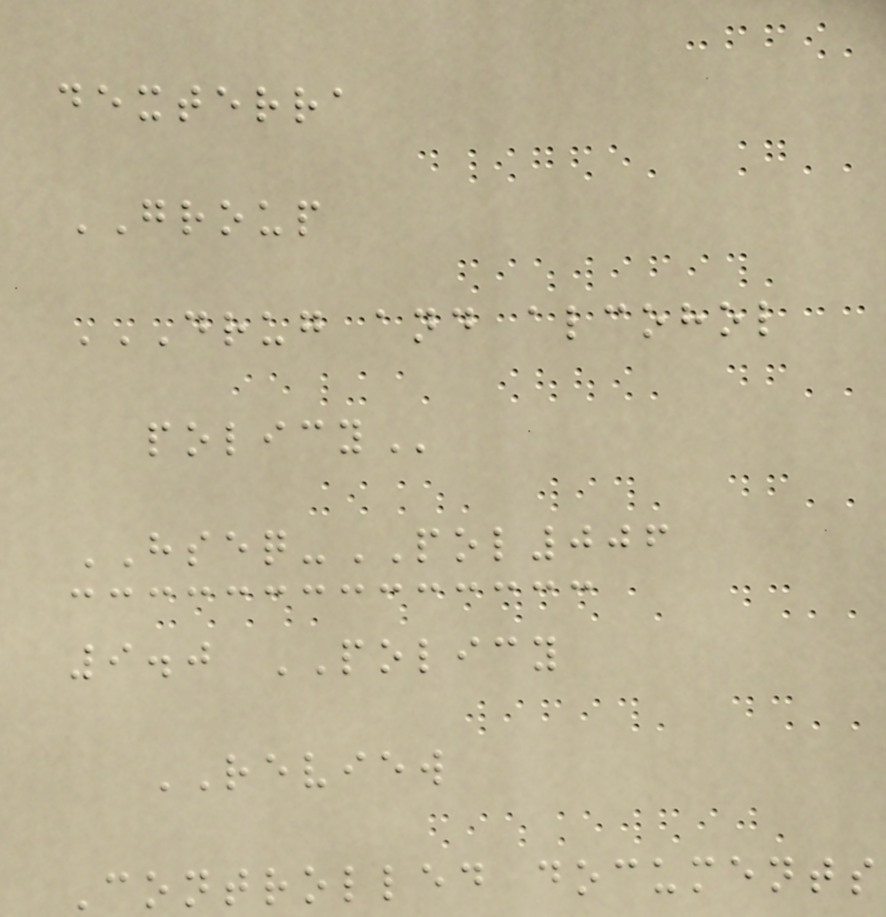dexterra
GROUP
DRUG AND ALCOHOL
POLICY
HSEQ-POL006
9.0 POLICY
REVIEW
Controlled documents
